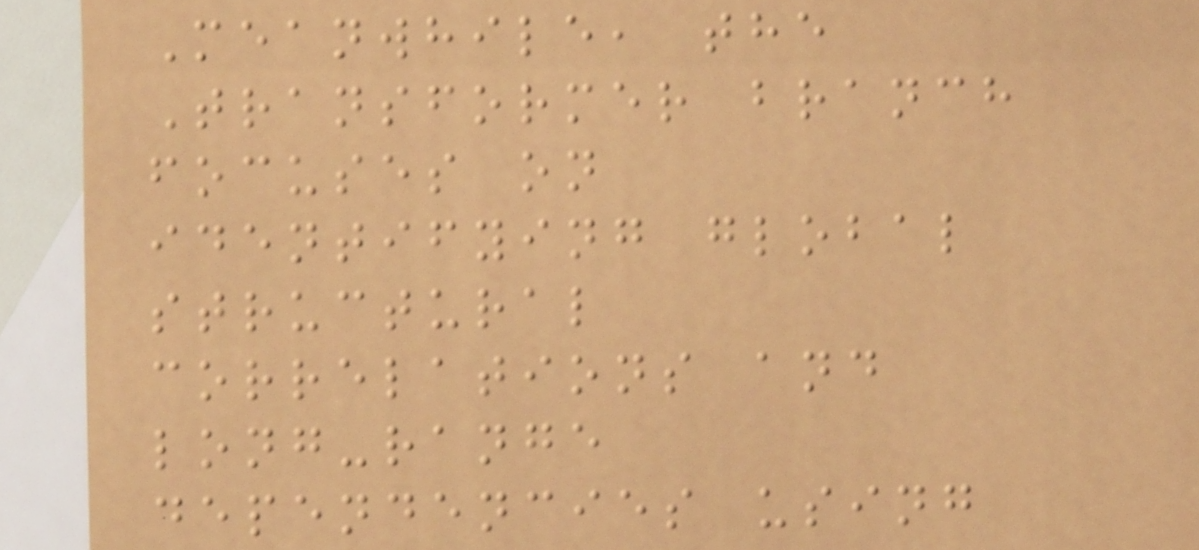Meanwhile, the
Transformer branch
focuses on
identifying global
structural
correlations and
long-range
dependencies using
